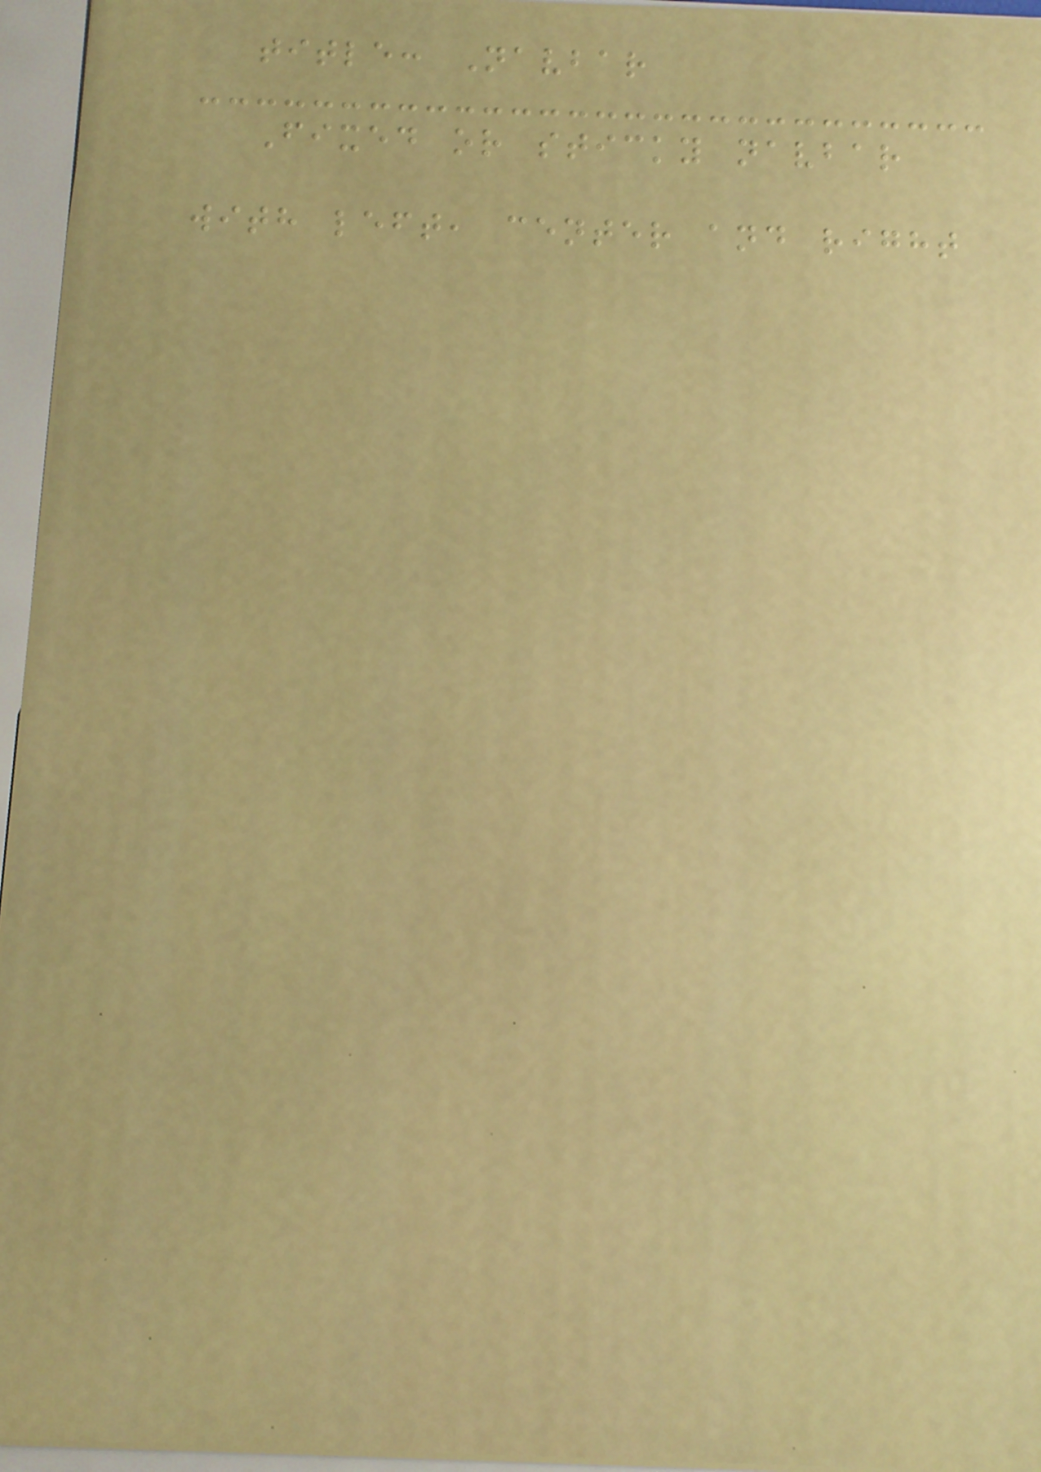title: Navbar
Fixed or sticky navbar
with left, center and right
